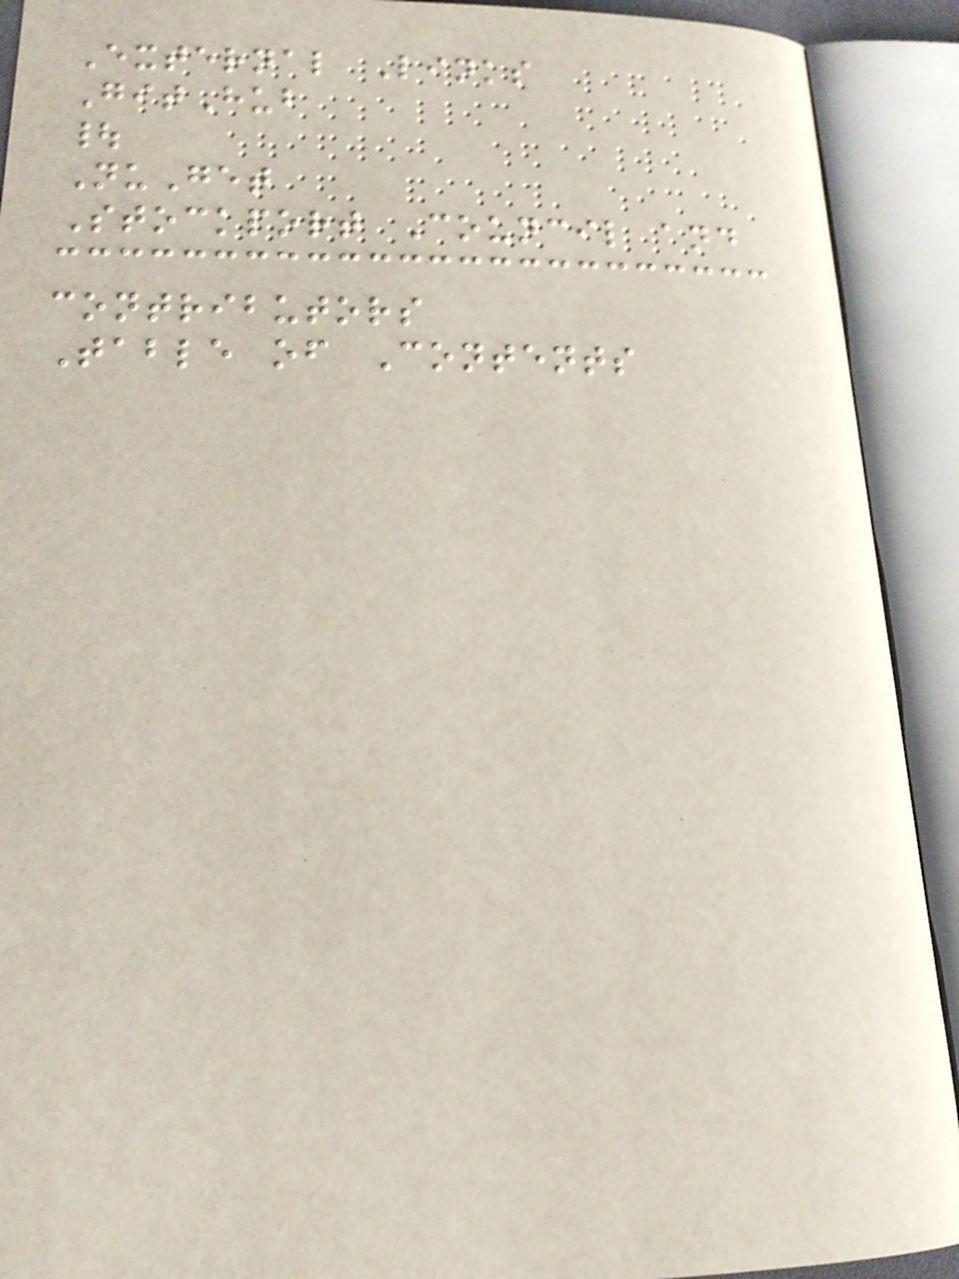External Links
GitHub
|
NuGet
Stockport Council and
contributors
Table of Contents
